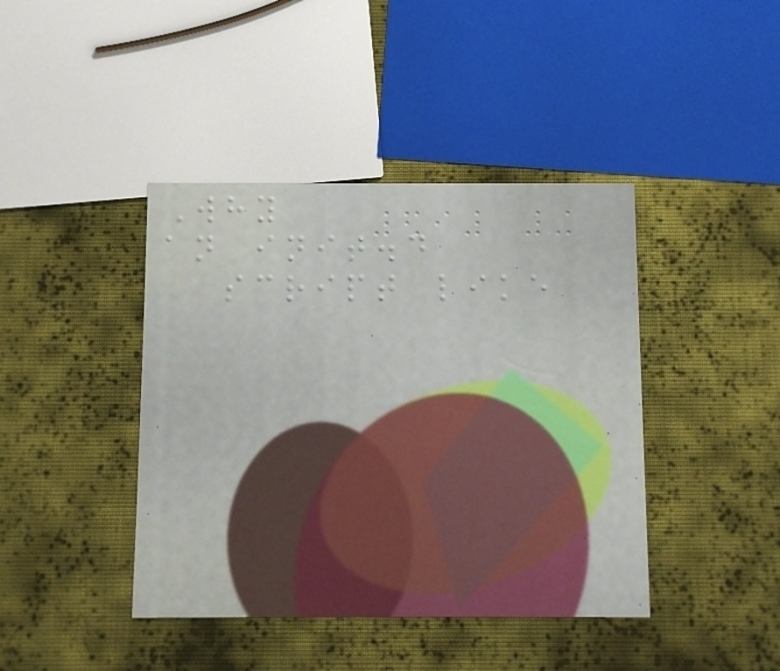Why
an init.d
script like
